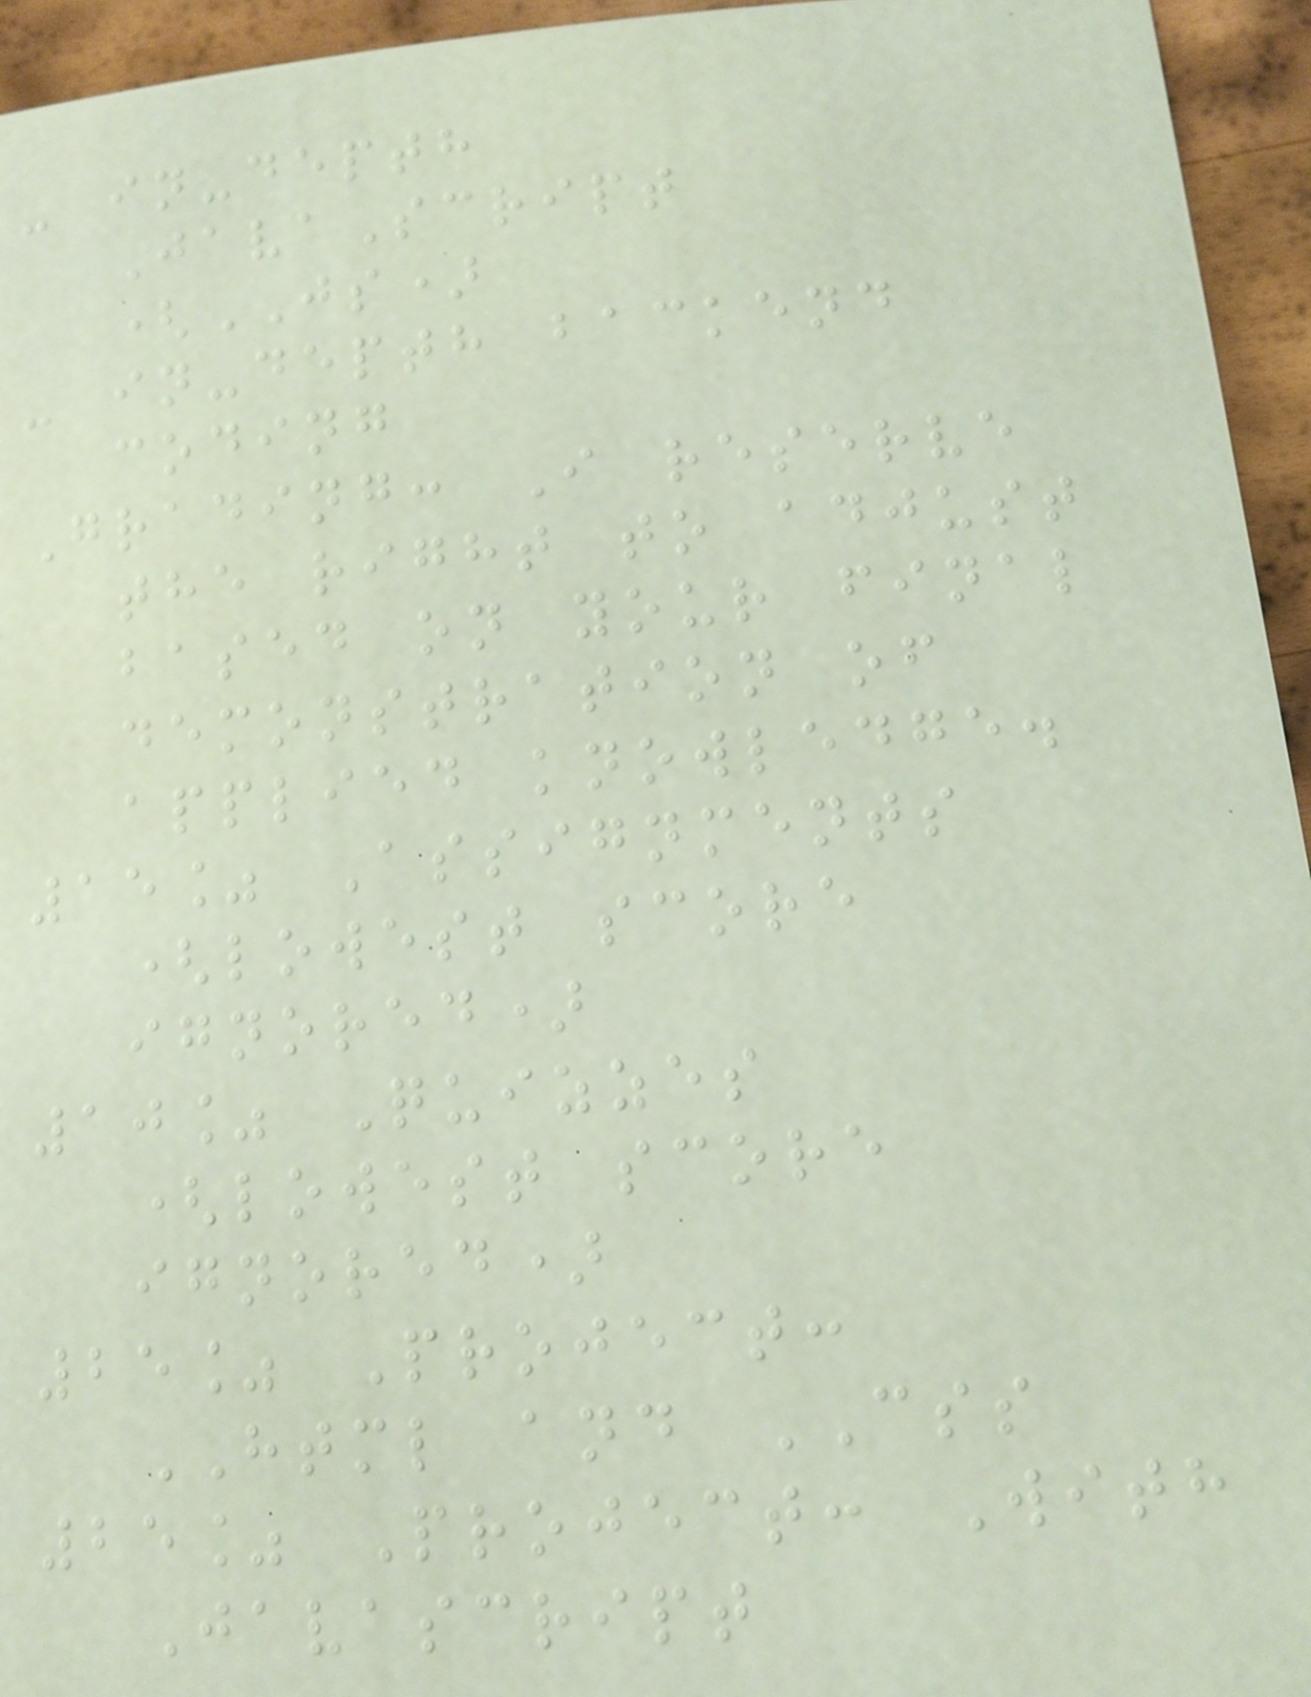- in-depth
JavaScript
(JS)
- in-depth backend
coding
Grading: I reserve
the right to adjust
based on your final
demonstration of
applied knowledge.
15% Assignments
(lowest score
ignored)
10% Quizzes
(lowest score
ignored)
25% Project:
HTML and CSS
25% Project: With
Javascript
